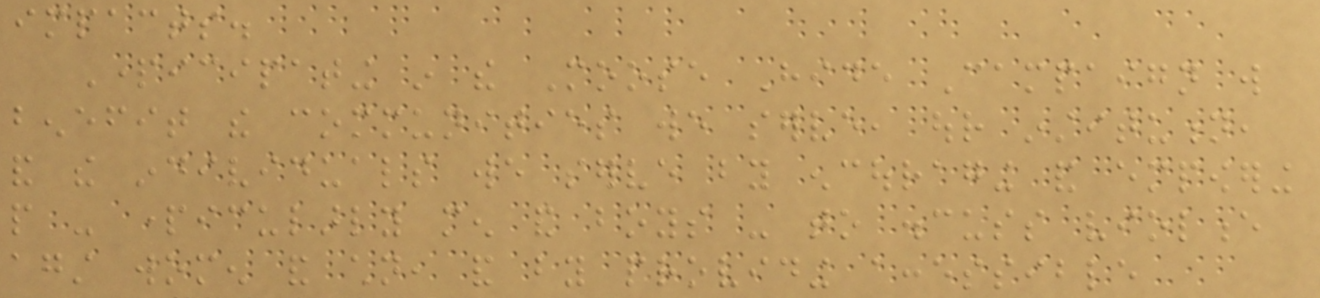impacts.
Participating in the Moose Hide Campaign will
benefit the communities we serve, our institution,
and the individuals we serve by encouraging and empowering
people - particularly men and boys - to discuss violence
against women and children, and by providing accessible
